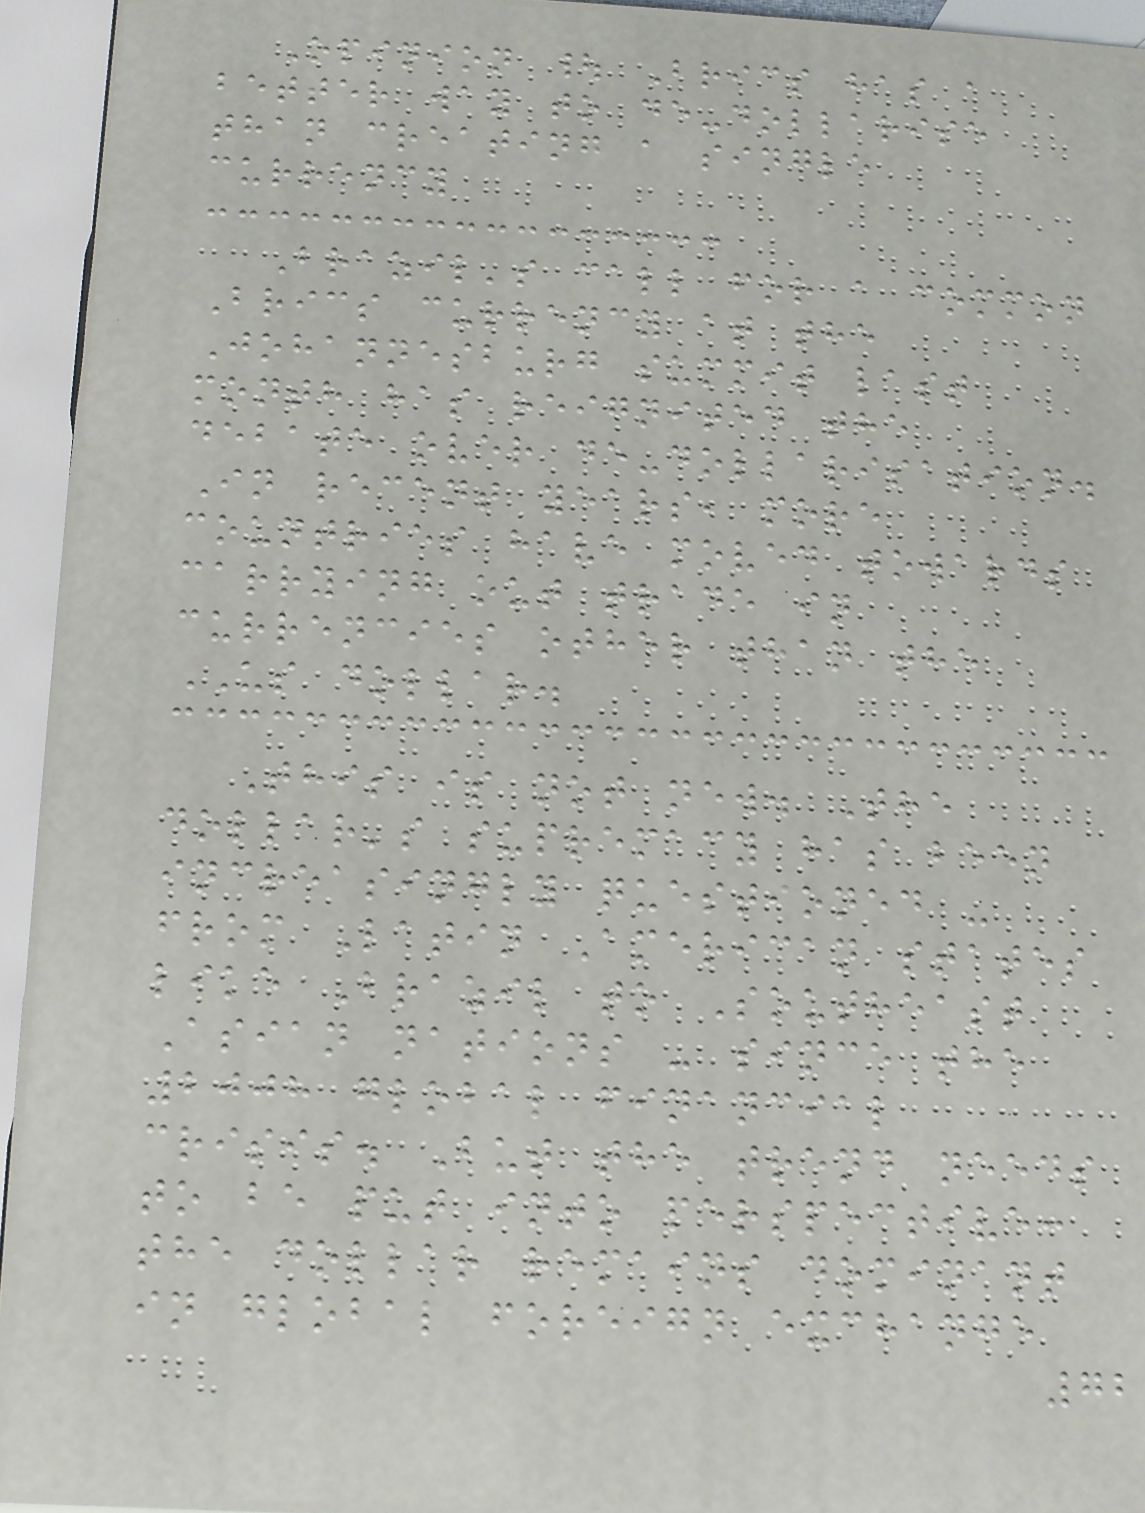Opinion | Brics has a
better way to de-dollarise
than creating a single
currency
Brazil's call for a common
Brics currency at the
Johannesburg summit last
month has reignited the
debate over de-dollarisation.
In recent years, more
countries have moved towards
carrying out trade in
currencies other than the
US dollar.
This is not new. The
dollar's supremacy has been
increasingly questioned -
from Latin American states
like Brazil to Southeast
Asian nations - since the
2008 global financial
crisis. But the trend needs
to be put into perspective:
the dollar remains dominant
in global foreign exchange
72
